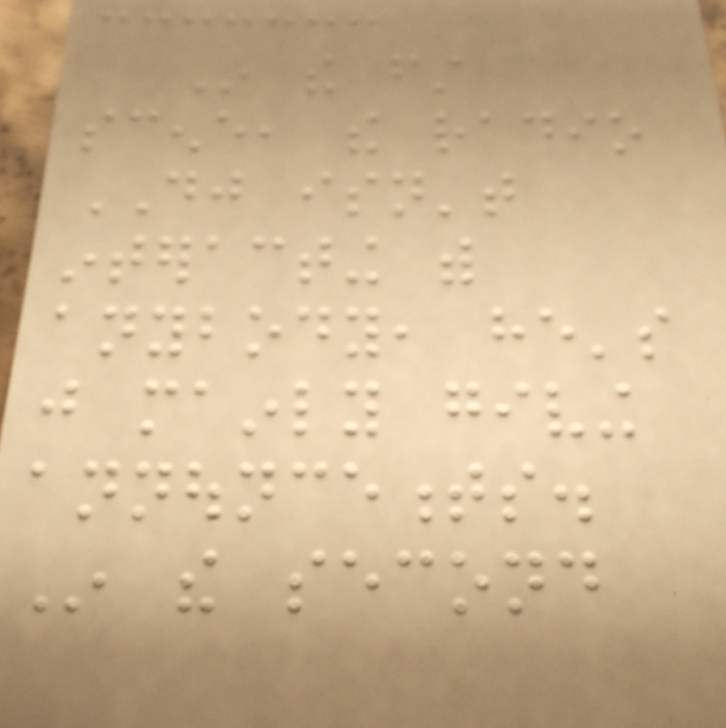In the first
scene, the radio
DJ isn't
interacting with
anybody, he's
just mainly giving
announcements.
In the second
